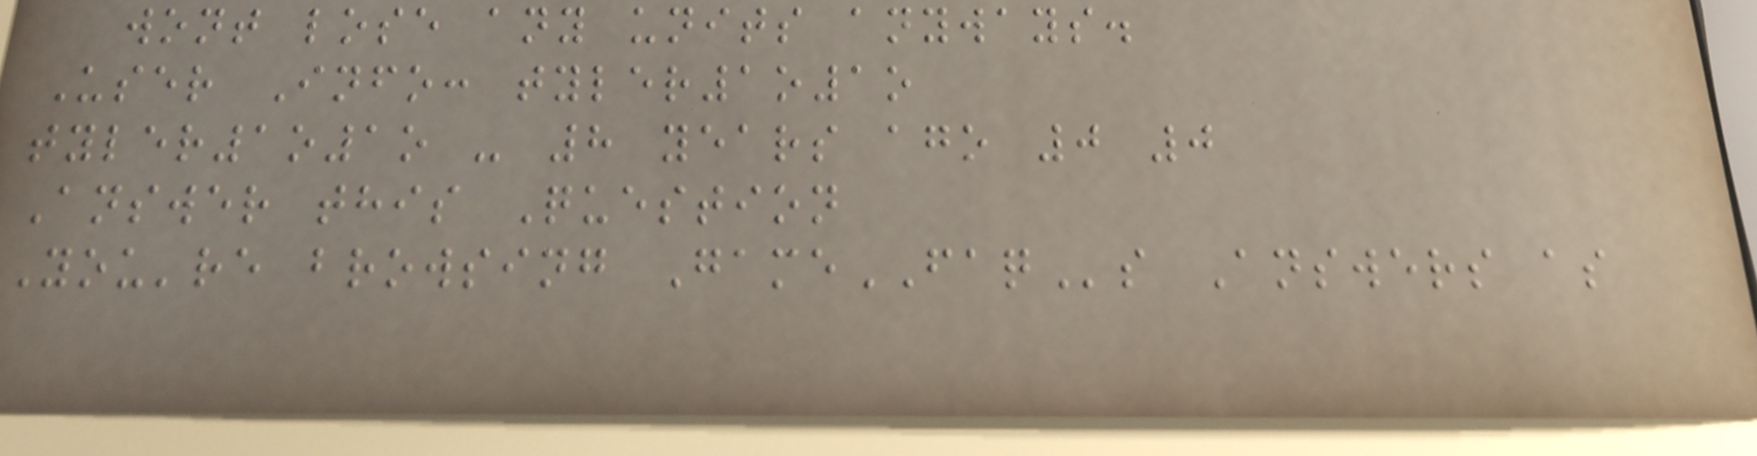wont lose any units anyways.
User Info: tyler1o1o
tyler1o1o - 8 years ago 0 0
Answer this Question
You're browsing GameFAQs Answers as
